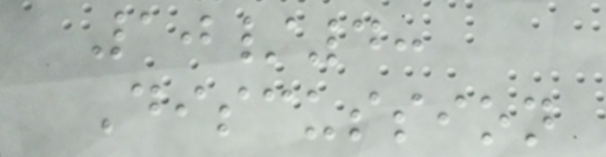10/4:
Discussion
